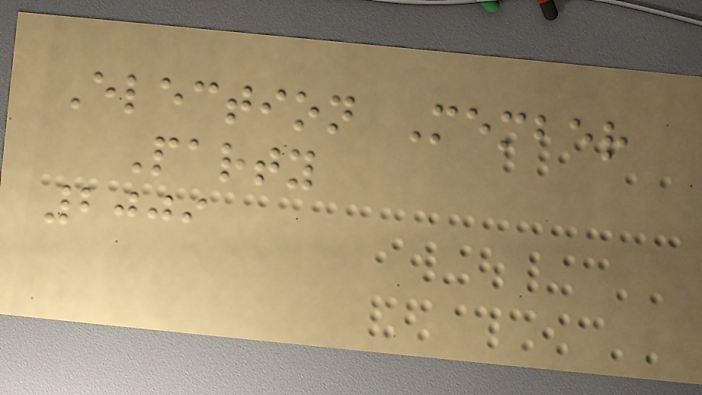Election Member
Party
2009
